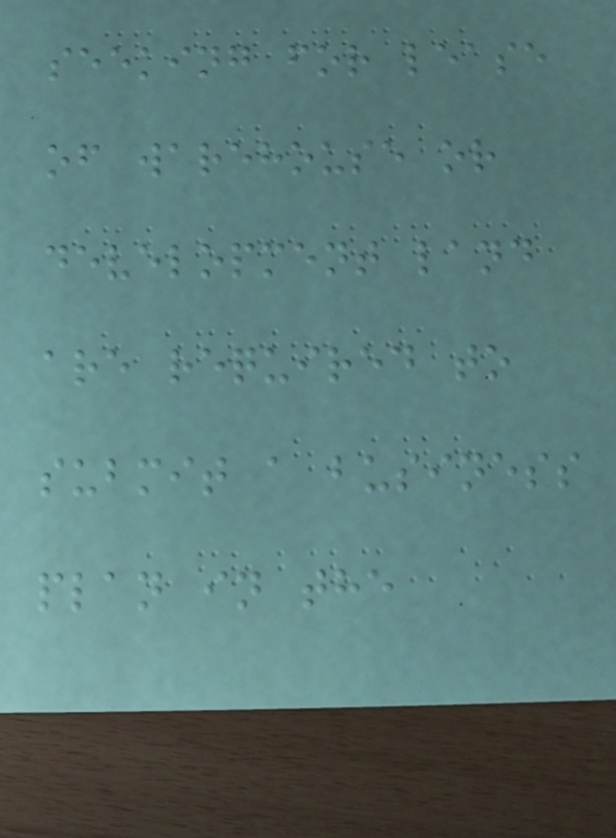seeking for lease
of warehouse or
development land
are required to
submit a business
plan in the
